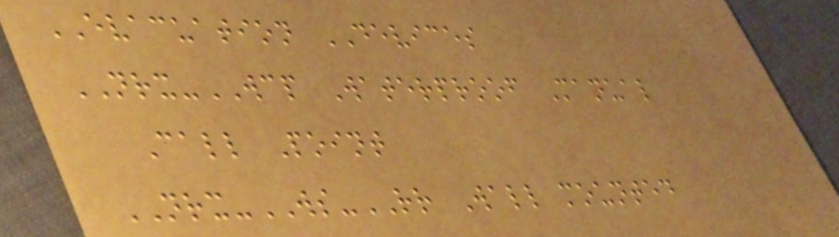EVACUATION DEVICES
NRX-WCP Waterproof Manual
Call Point
NRX-WS-RR Wall mounted
